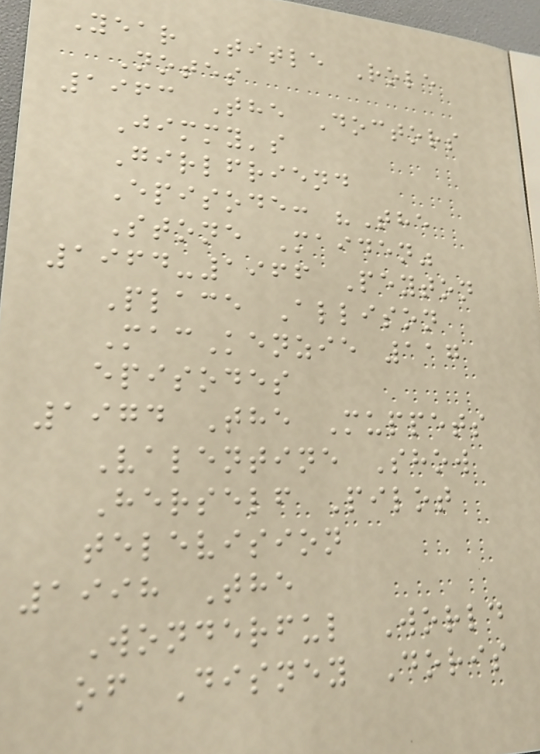Year Title Role
Notes
1963 The Doctors
Jimmy's
Girlfriend
Episode: "The
Stone Maiden"
1964-1966 Peyton
Place Allison
MacKenzie 117
episodes
1974 The Muppets
Valentine Show
Herself Pilot
television
1998 The
Wonderful World
of Disney Doris
